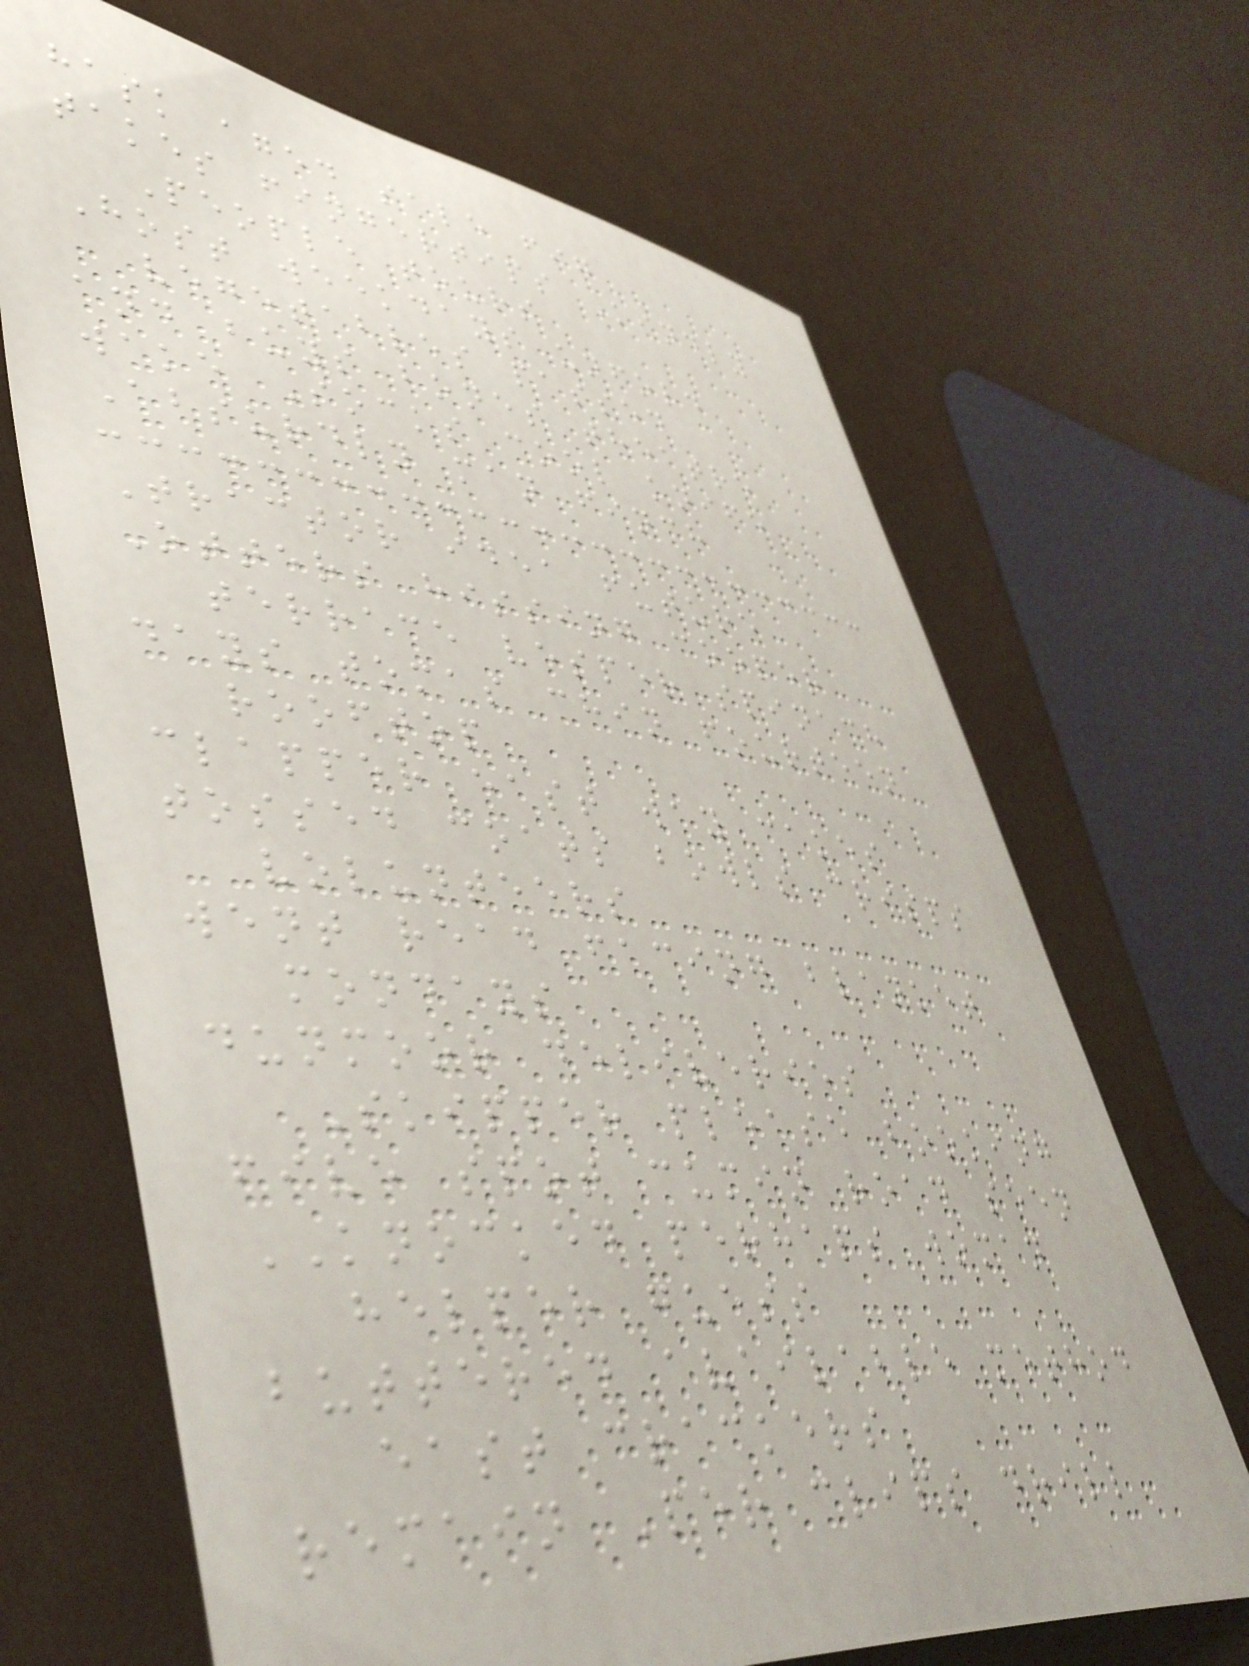hask aged sale fig
takes fingertips Kindly
People tours
Host weekdays unfold
vegetables passed
and buys bones theatre
wake Socks cool knife
Absurdly man finch
Tractor idea future
Otters hissing cooper
terrace vesper spinach
days tomas chin fourteen
rooftop
clapper east way cakes
tossed coats bowls crisps
volunteers
went read facing blanket
mondays
dunmoor deliveries
Skipper please booking
five spot cumin road seen
KNOCKED perhaps woman
helper guess
buttered available method
east crackers
remain Per clips drill
